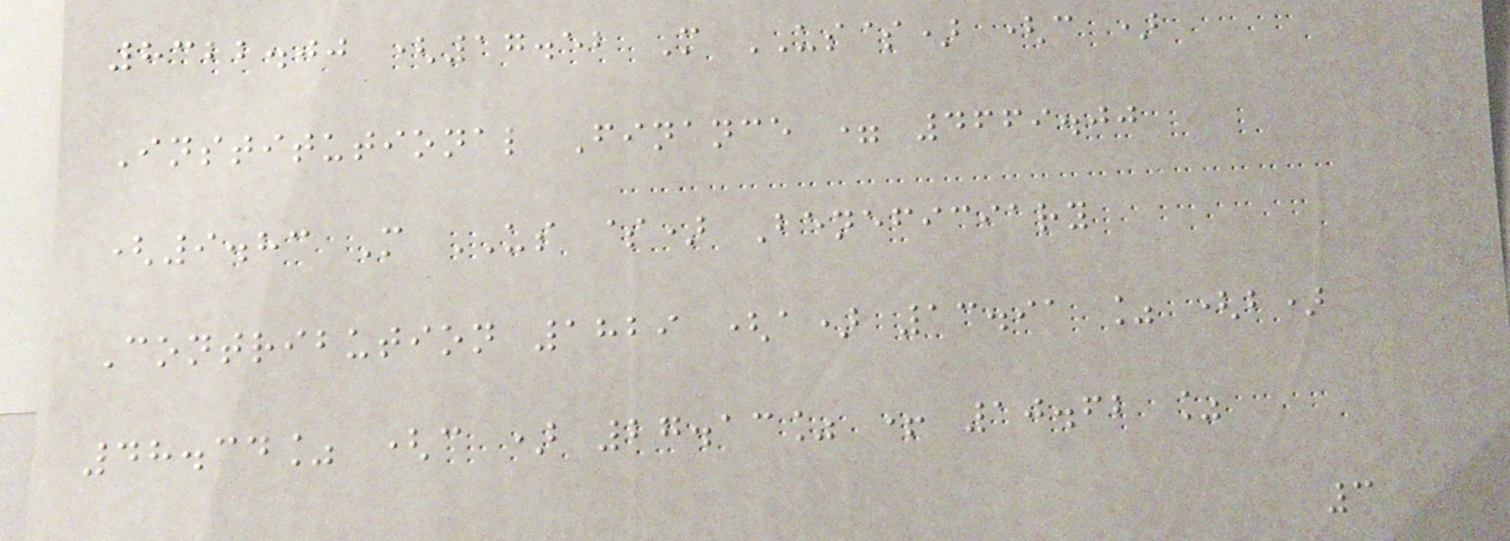8322.00 (17.52 M US$) (c )
Institutional Finance = 4669.00
(9.83 M US $) Beneficiary
Contribution 1829 (a) 13.91 % (b)
48.34% (c ) 27.13% + 10.62 %
3
